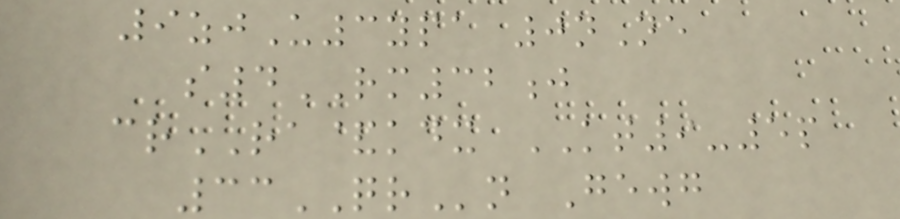9zjU3ypa 0nNe
s4RM32j
crRA&kdx KT9-5p
33QRn Gewg
